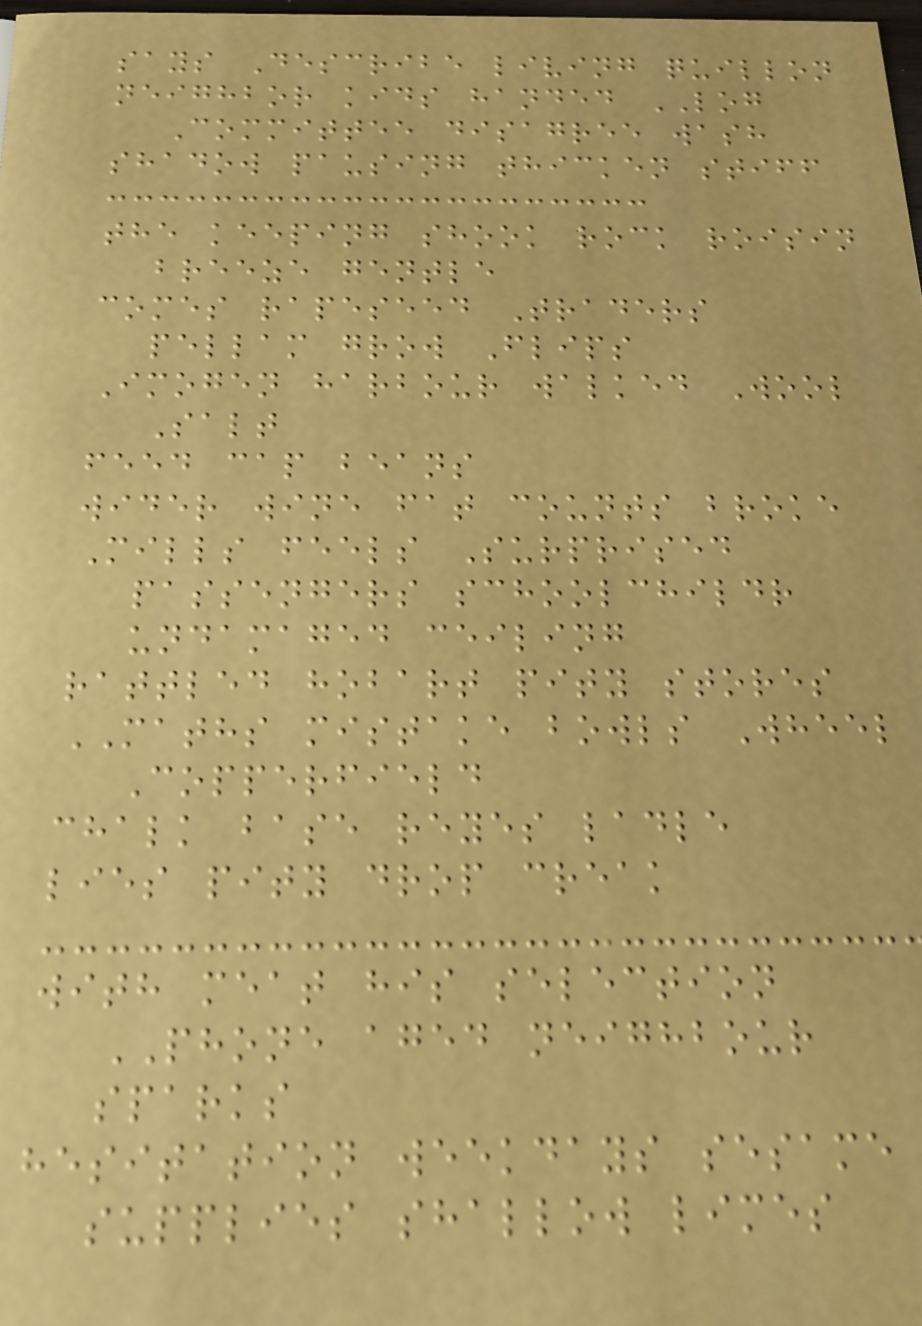says Describe living quillon
neighbor kids handed LOG
Committee disagree wash
shadow pausing thicken stiff
the keeping shook rock roisin
breeze gentle
comes rapeseed Traders
pellam grow Flips
Imogen harbour walked Wool
Salt
feed cap beans
wider wine fat counts broke
Mills feels Surprised
passengers schoolchildr
undamaged ceiling
rattled hobart pity stores
MATHS mistake bowls Wheel
Copperfield
chalk base reyes ladle
lies pity drop creak
with meat his selection
PHONE aged neighbour
sparks
hesitation weekdays sesame
supplies shallow limes
